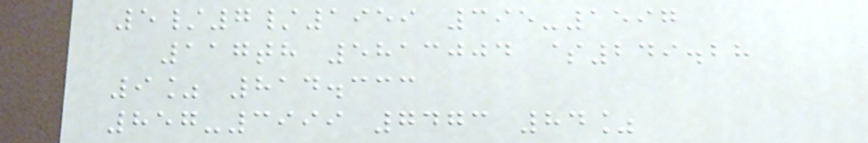5/7/1959 395-1597
117th 5813004 $249.28
9% 814.333
857-3999 7473 84%
